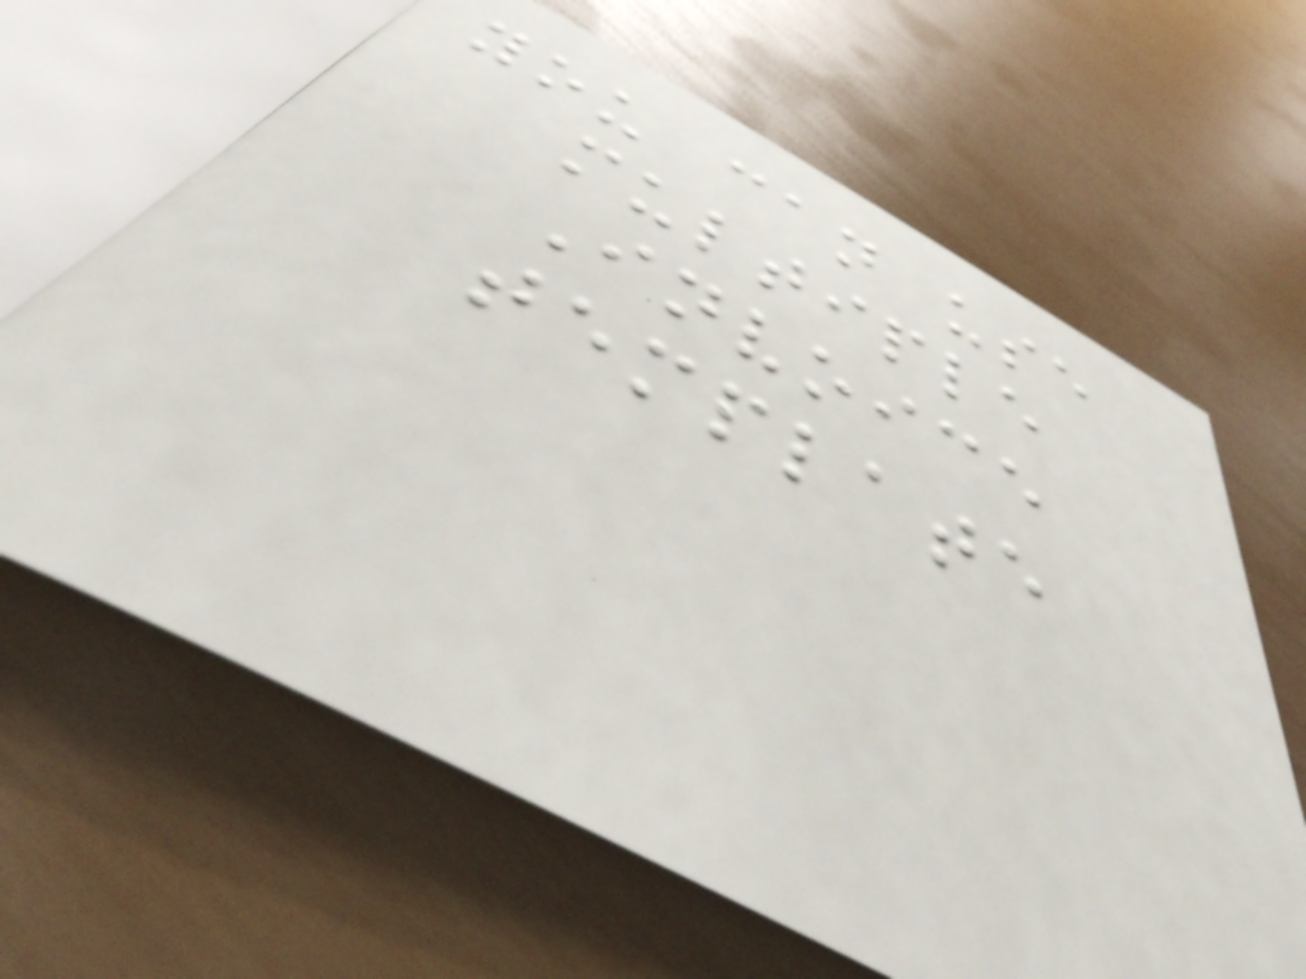you can use
multiple
Invoice
template
